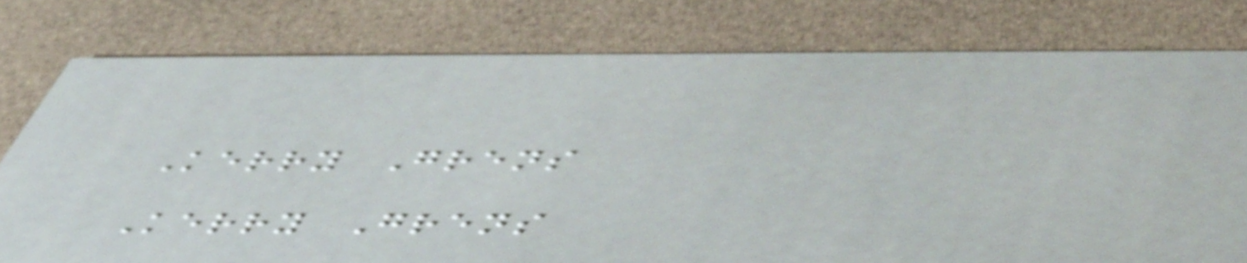Kerry Grens
Kerry Grens
